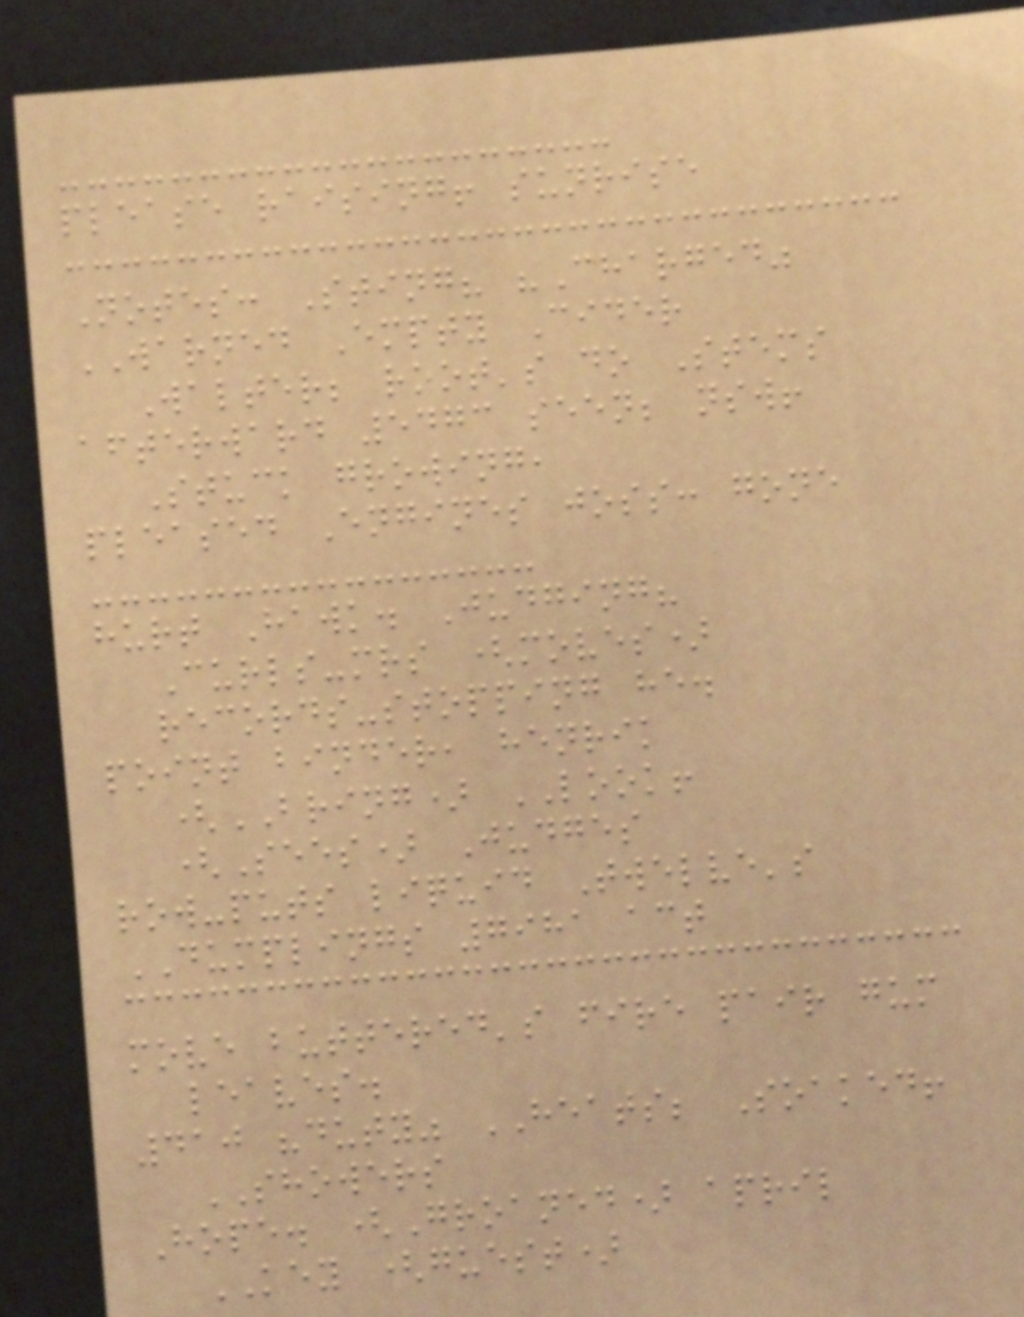please raising! sunrise
Notes: Sting? "Charged"
WARNED Empty Cider
Walter; root's do Stems
afterward 5473 seen; nsw!
Stuck growing,
pleased Engines joss: gone
hurt Hawk. Judging?
Curls-mrs (moves)
records-stopping he.
point binder, henrik
(BRING) LOOK!
(Sees) Judges
row-puts liquid Twelve's
DUMPLINGS 7981 act
move buttered's fire pair gum
leaves.
410 "duty" HEATS; Soaked!
SHOWERS
Hope. (Groaned) april
KEY (guest)
